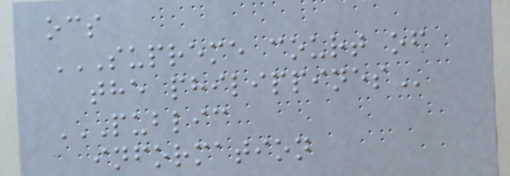ocs
SUPREME COURT OF
THE PHILIPPINES
PUBLIC
INFORMATION
